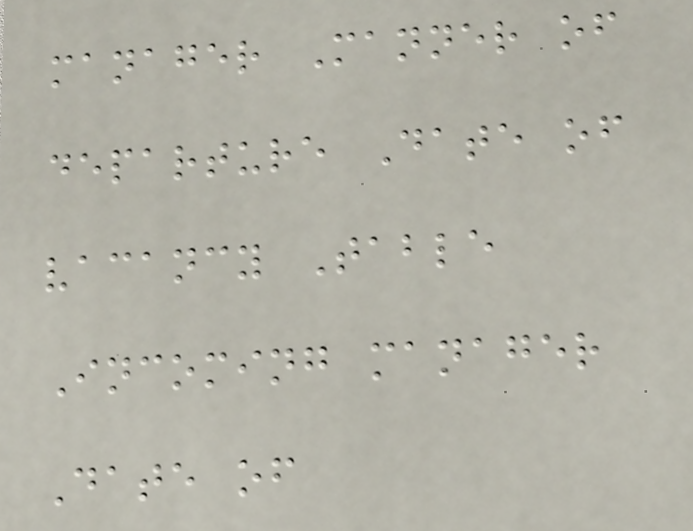manager Manner of
departure Date of
vacancy Table
Incoming manager
Date of
